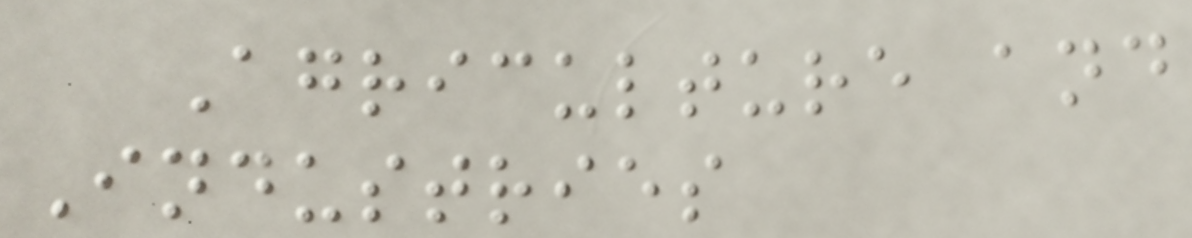Agriculture and
Industries
